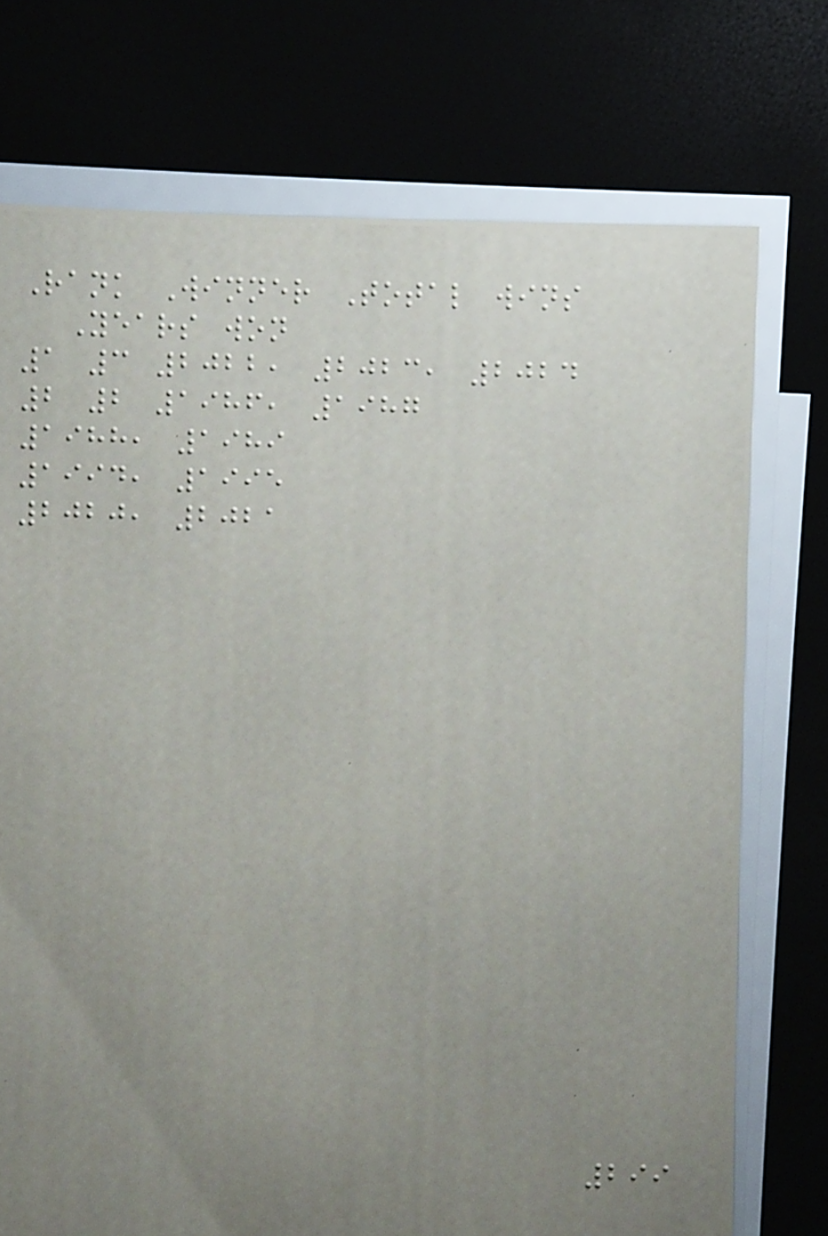Rank Winner Total wins
Years won
1 3 2022, 2023, 2024
2 2 1986, 1987
1988, 1989
1994, 1995
2020, 2021
299
